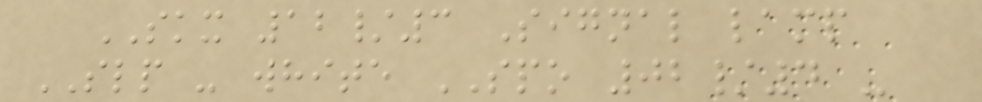SKX 12/3 Signal lamp
SLP - white SPO 02/4 -
